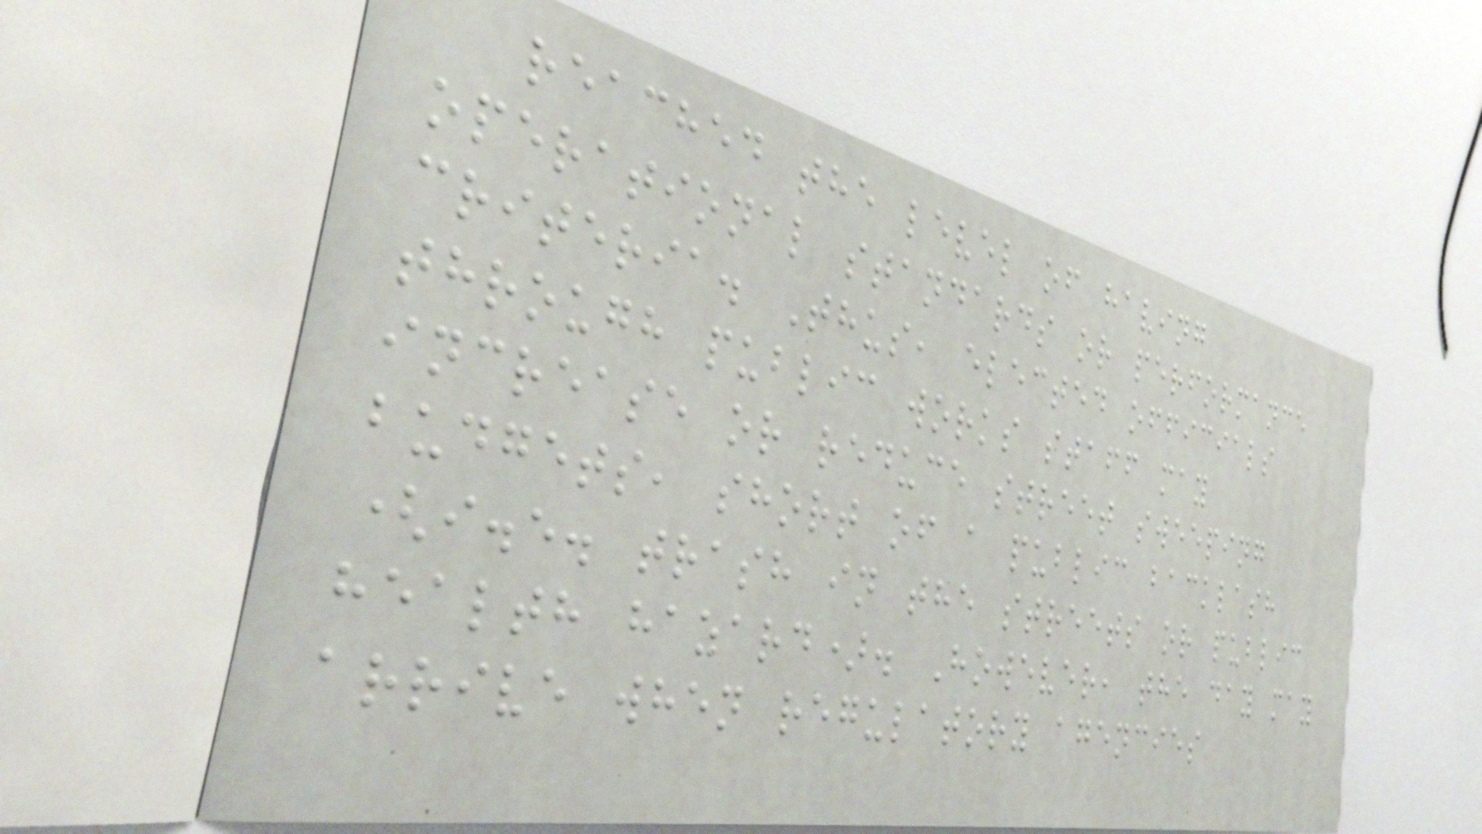reached the level of having
operational standards or performance
criteria. Thus, elected officials
through public works staff may
increase or reduce street sweeping
budgets, short of a public backlash
(i.e. trash in the streets or public
health hazard). However, the day may
arrive when regulatory agencies
